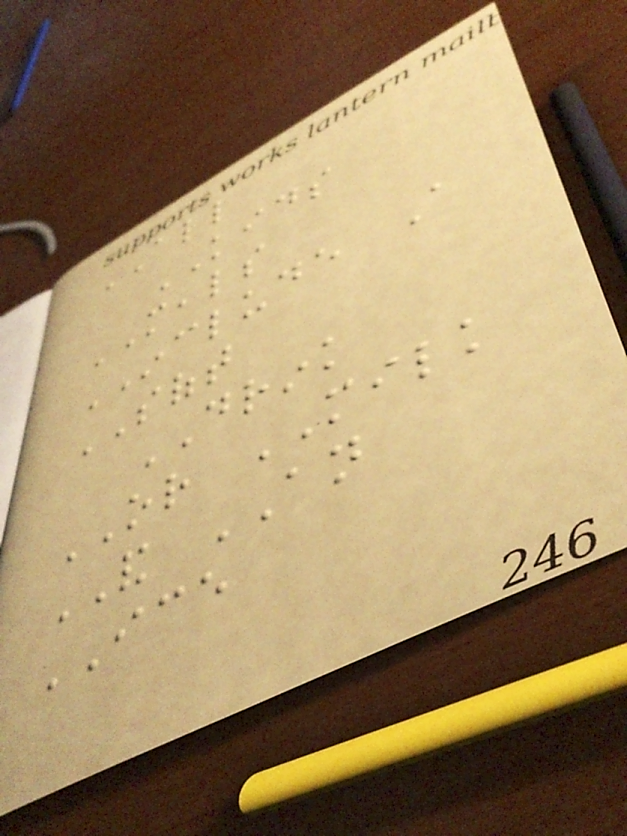ALL
KIDS
MEALS
INCLUDE A
SOFT
DRINK
OR MILK
AND AN
ICE
